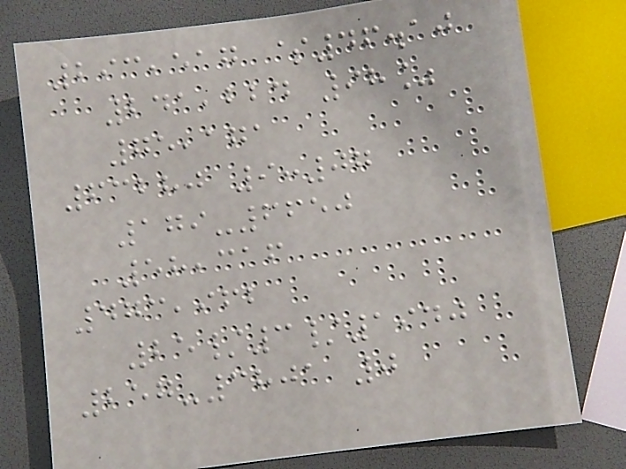293,517 $46.10
241,224 98%
75,171
63280 9:07
179-6650
58,316
473,962
25/3/1940
257-3801 0
